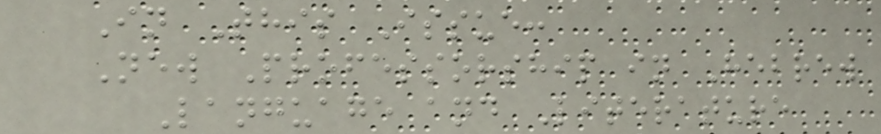In This Issue:
New Professorship in Hebrew
Language and Literature
